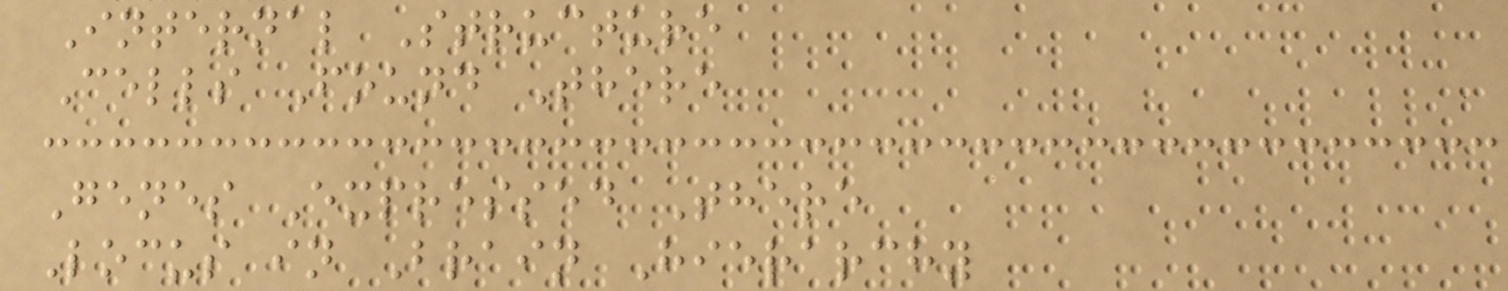Internal Structure
Cells Found There
Genes Expressed There
Locus in Brain Hierarchy
